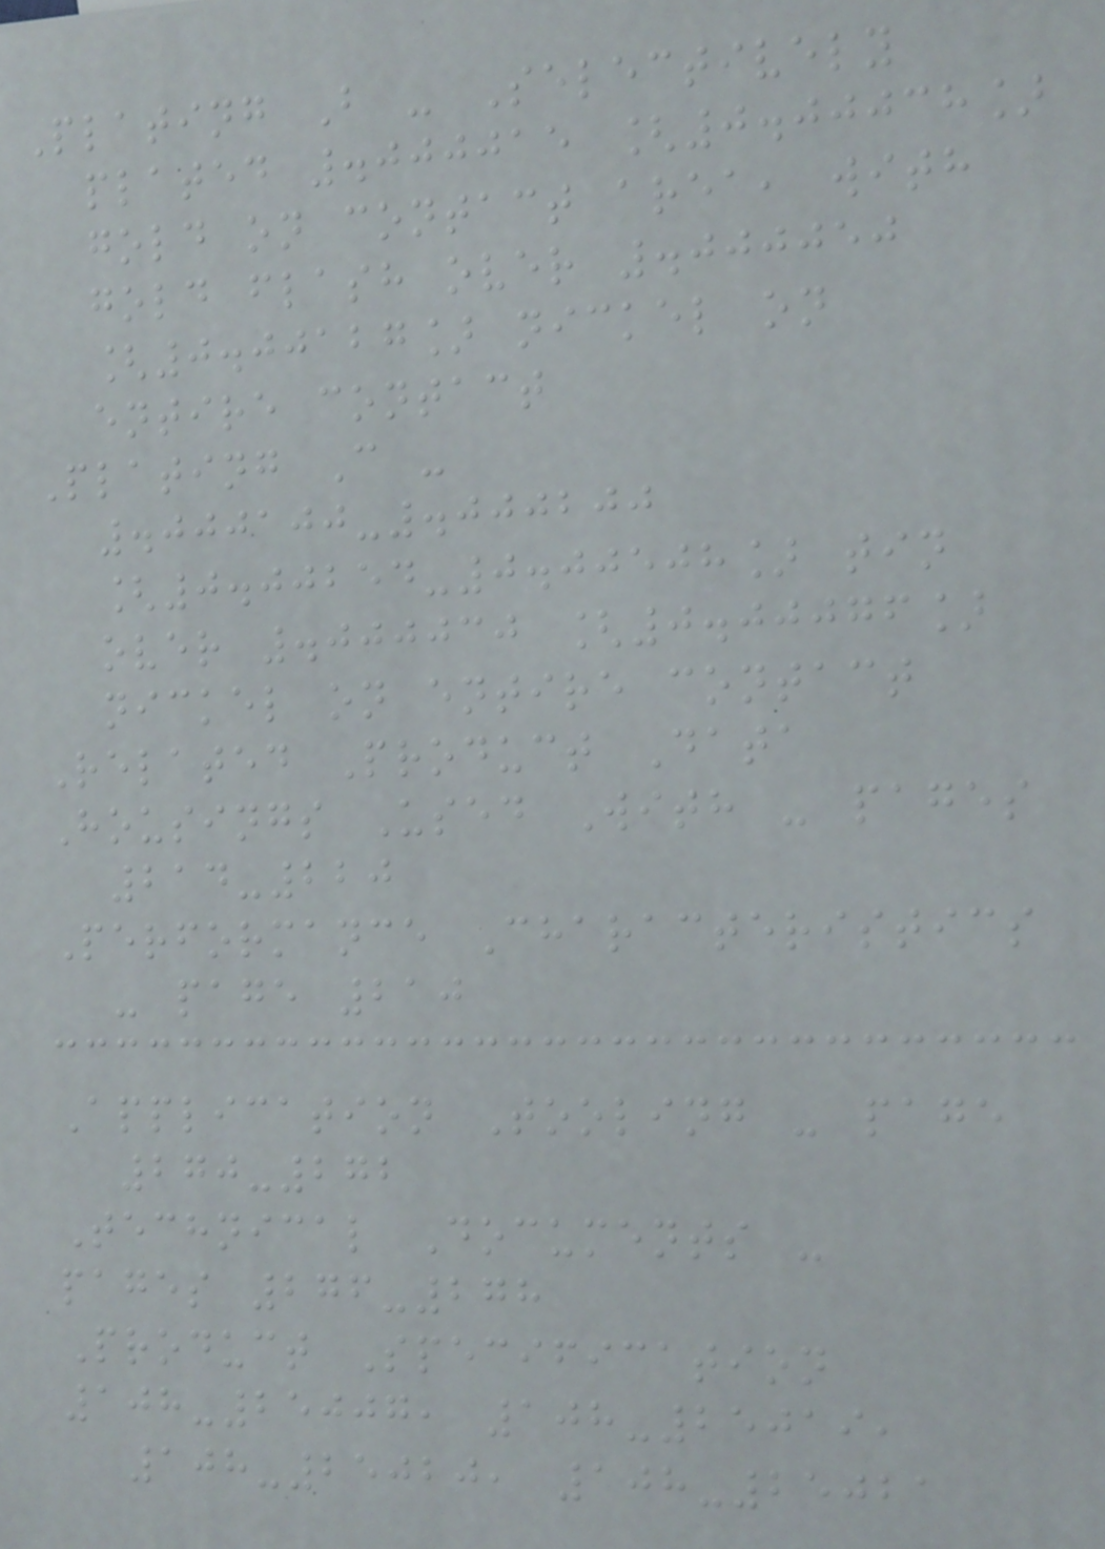Plating B - Selectively
plated .000015 [0.00038]
gold on contact area, with
gold flash over .000050
[0.00127] nickel on
entire contact
Plating C -
.000100-.000200
[0.00254-0.00508] tin
over .000030 [0.00076]
nickel on entire contact
Related Product Data
Housings Used With - pages
214-220
Performance Characteristics
- page 210
Application Tooling - page
270-272
Technical Documents -
pages 276-278
Product Specification
108-25007, 108-25019,
108-25020, 108-25021
